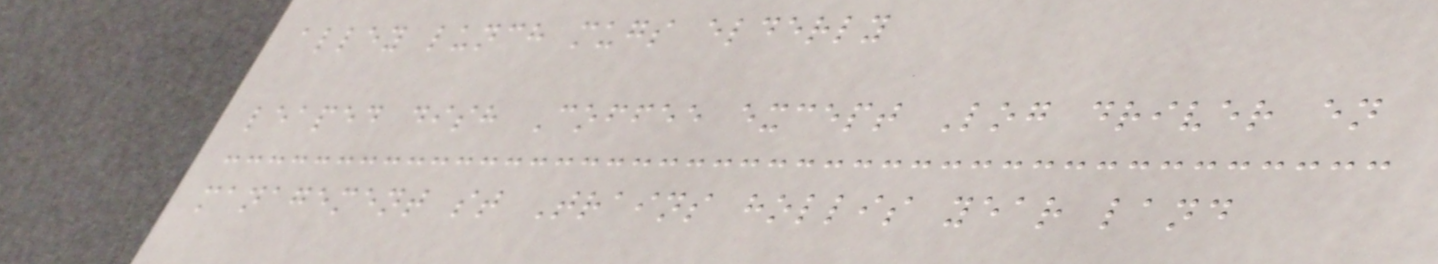alley lunch mugs elderly
leaped dish Coffee except Log driver en
management st Trains hollis year land
